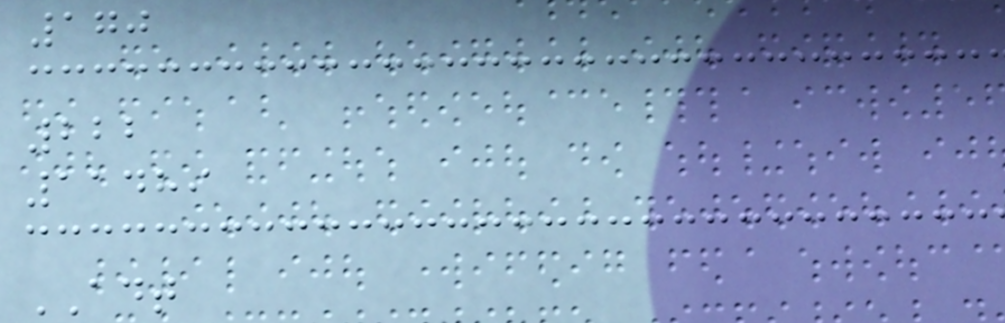170
222
11489
ADT
